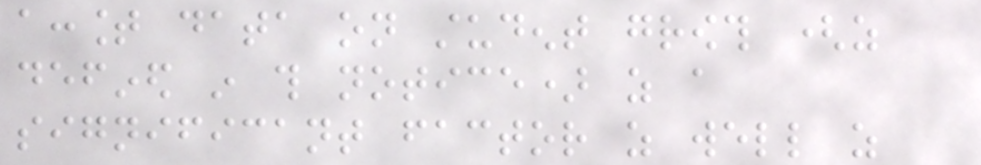account data on student growth (as
defined in this notice) as a
significant factor as well as
